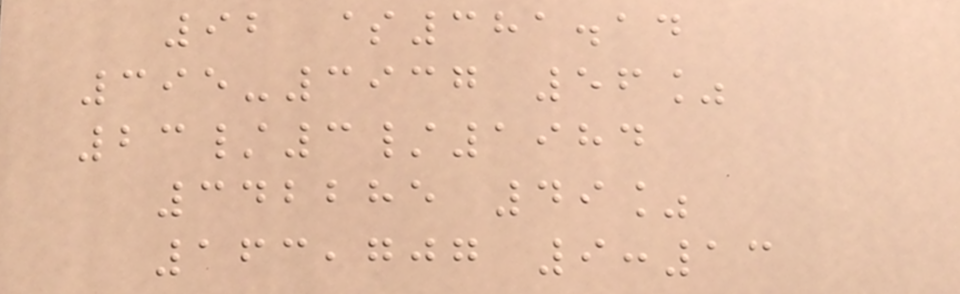92 $381.14
395-3937 56%
23/3/1984
342285 49%
163,707 9:13
